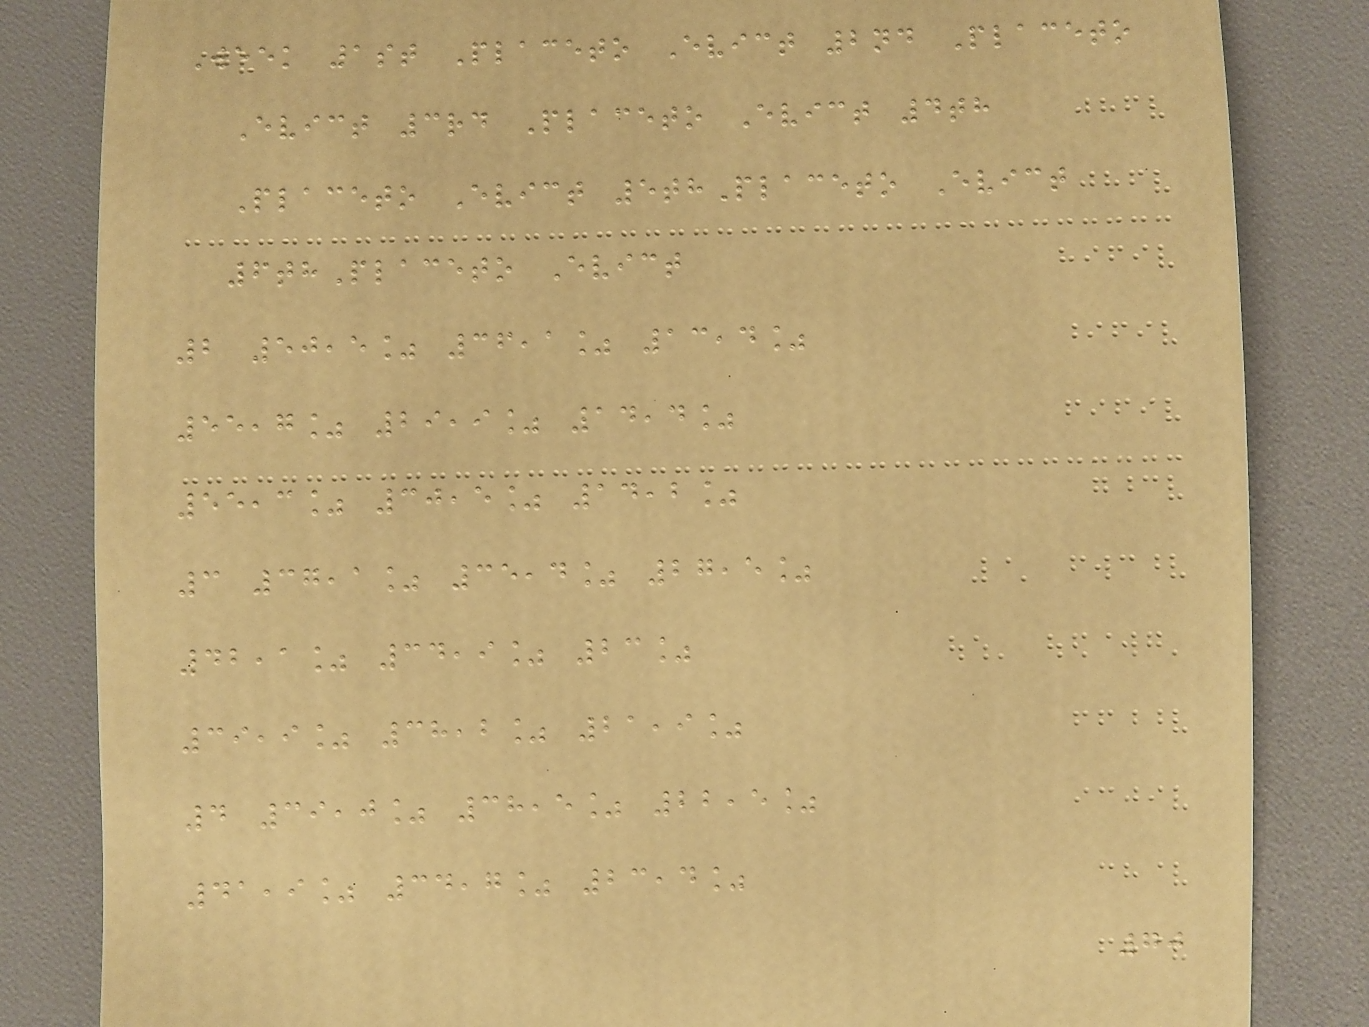Week 1st Placeto Evict 2nd Placeto
Evict 3rd Placeto Evict 4th
Placeto Evict 5thPlaceto Evict
6thPlaceto Evict
2 50,5% 36,1% 13,4%
55,7% 29,9% 14,4%
55,3% 30,5% 14,2%
3 37,1% 35,4% 27,5%
42,1% 34,9% 23%
39,9% 38,2% 21,9%
4 39,0% 38,5% 22,5%
41,9% 34,7% 23,4%
70
